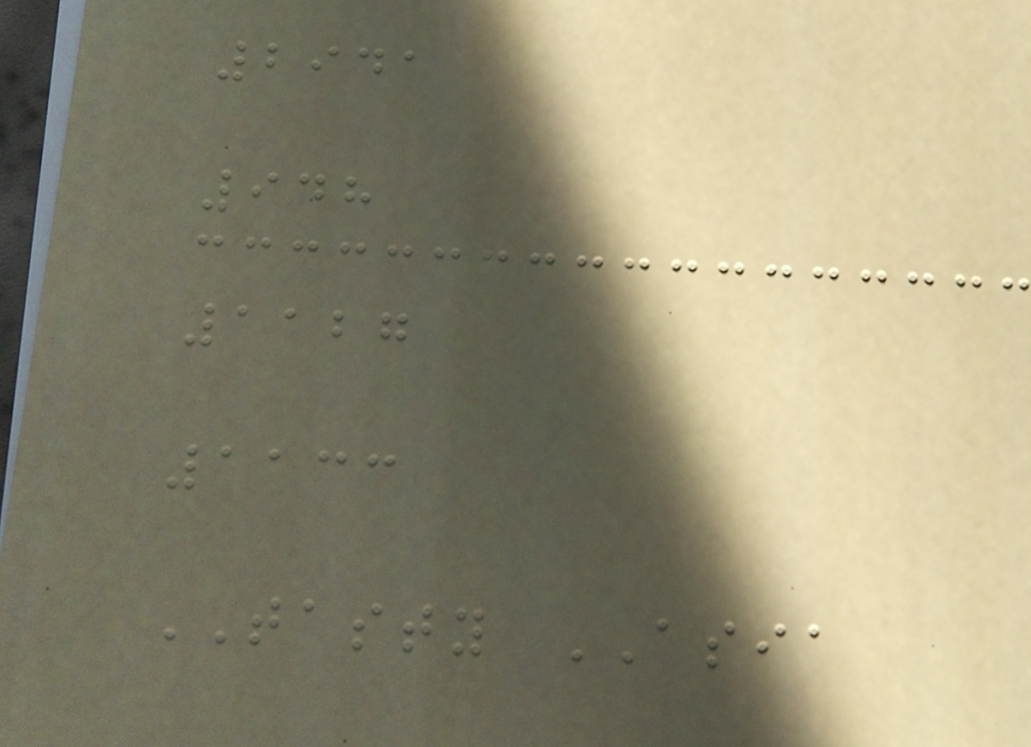2941
948
1127
1133
TASTY ASIA
